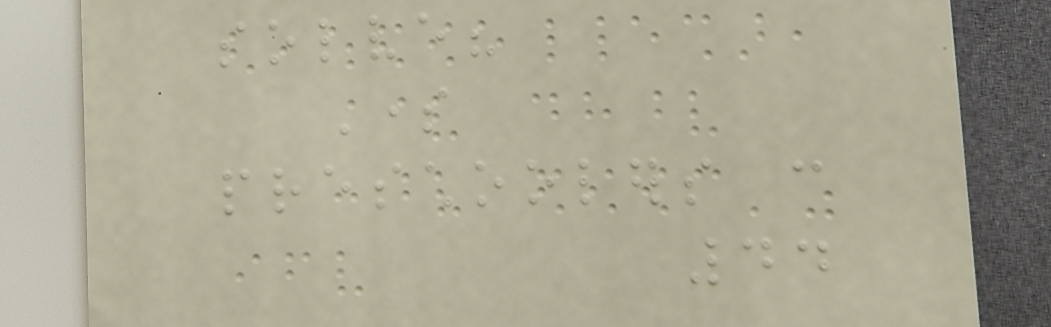solve?
Some
preschoolers can
44
